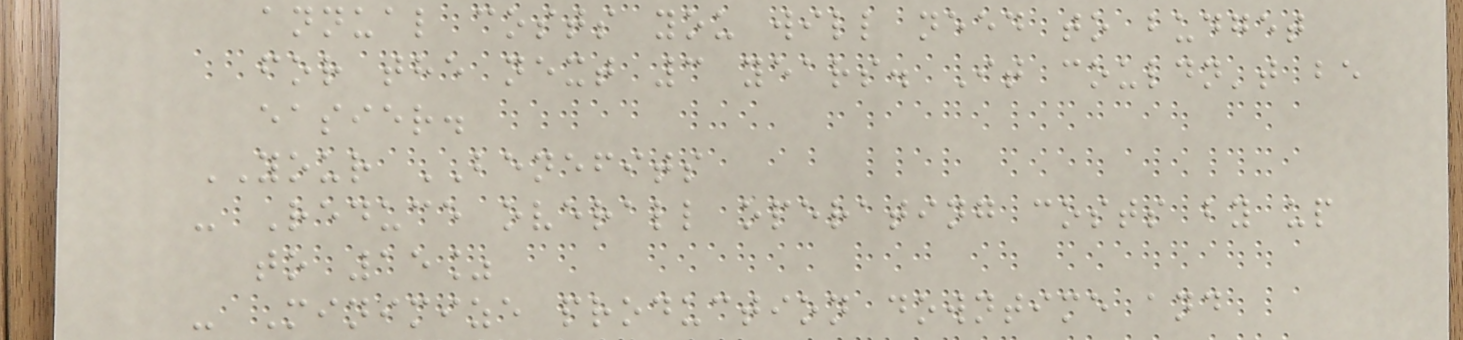annual costs you will need to budget
for the next 3 years. It couldn't be
easier.
YOUR BENEFITS
- Reduce overall operating costs by up
to 15%
- Minimize production downtime and
